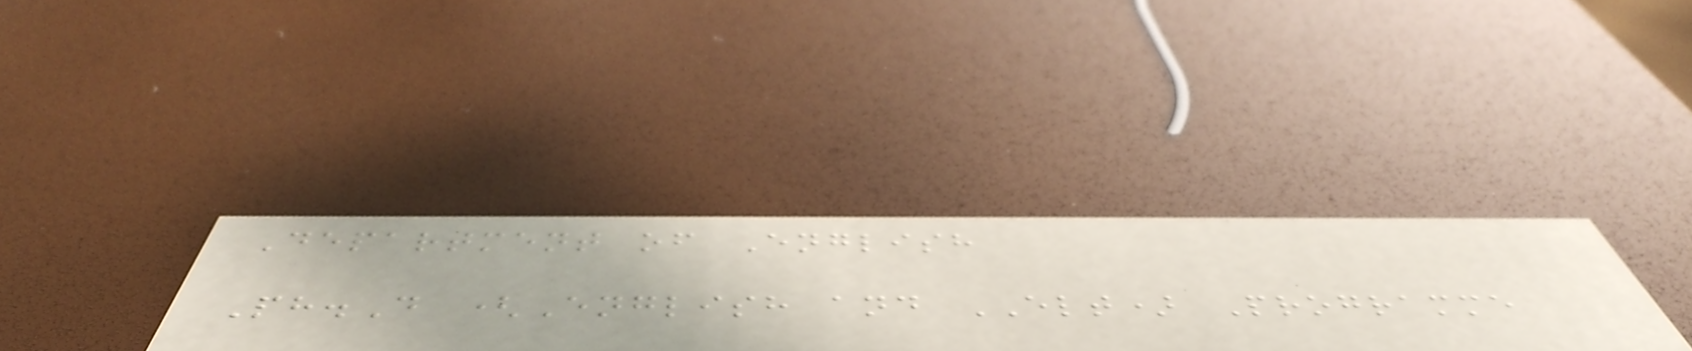Department of English
Ph.D (English and ELT) Programme
